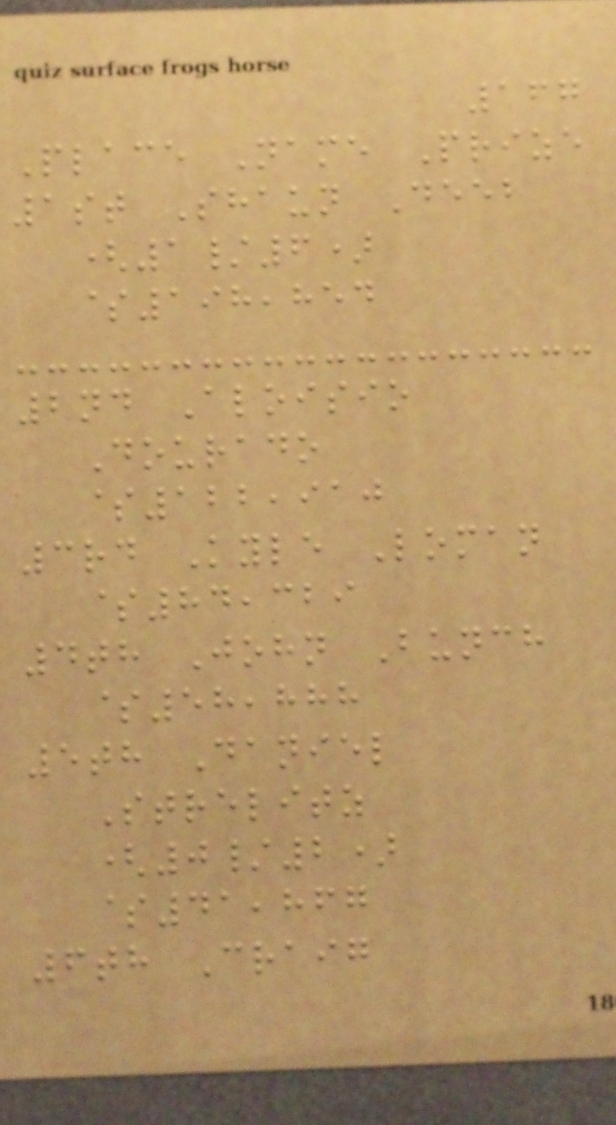167
Place Name Prize
1st Shaun Deeb
(1/6)
$198,854
2nd Aloisio
Dourado
$122,910
3rd Kyle Loman
$84,329
4th John Bunch
$58,888
5th Daniel
Strelitz
(0/2)
$41,867
6th Craig
